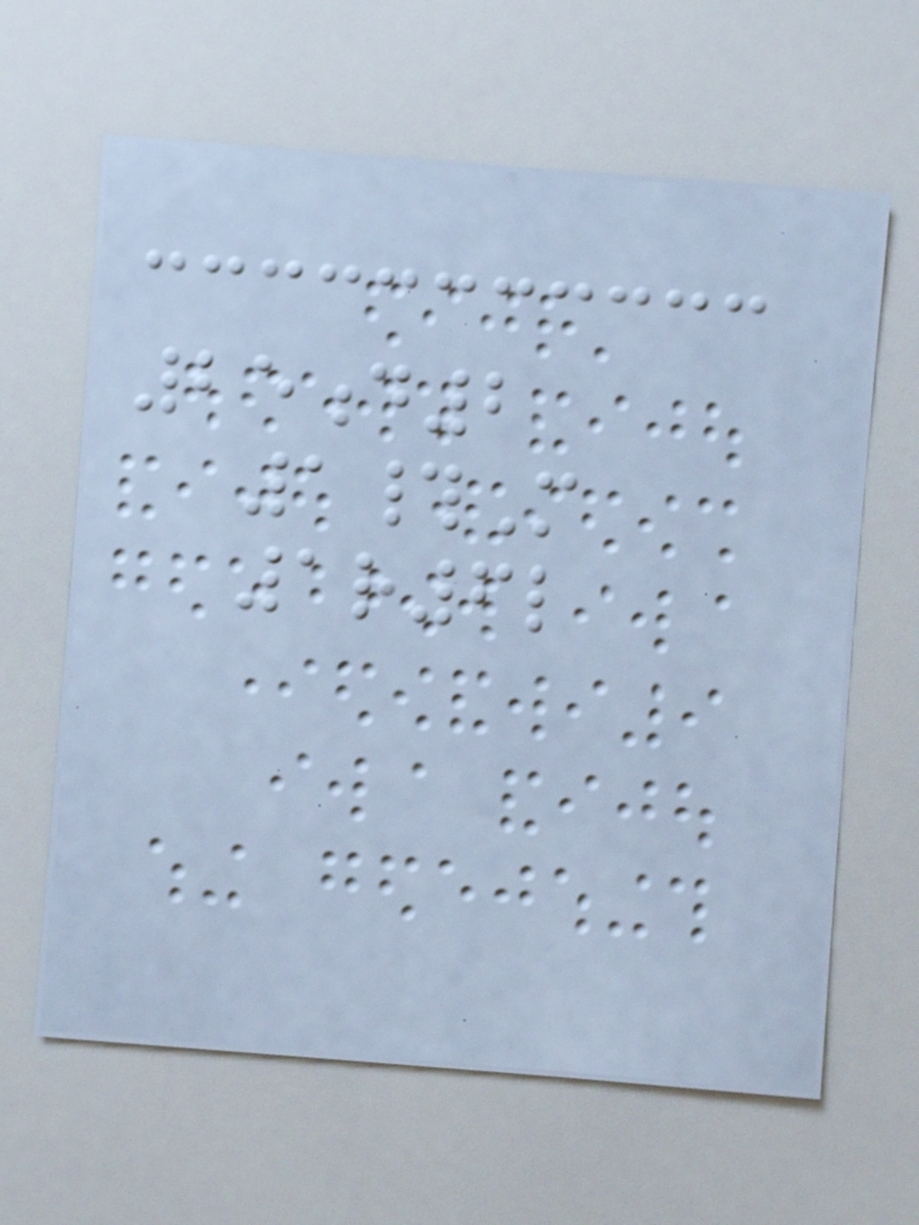25d2
1#M
1r6l
